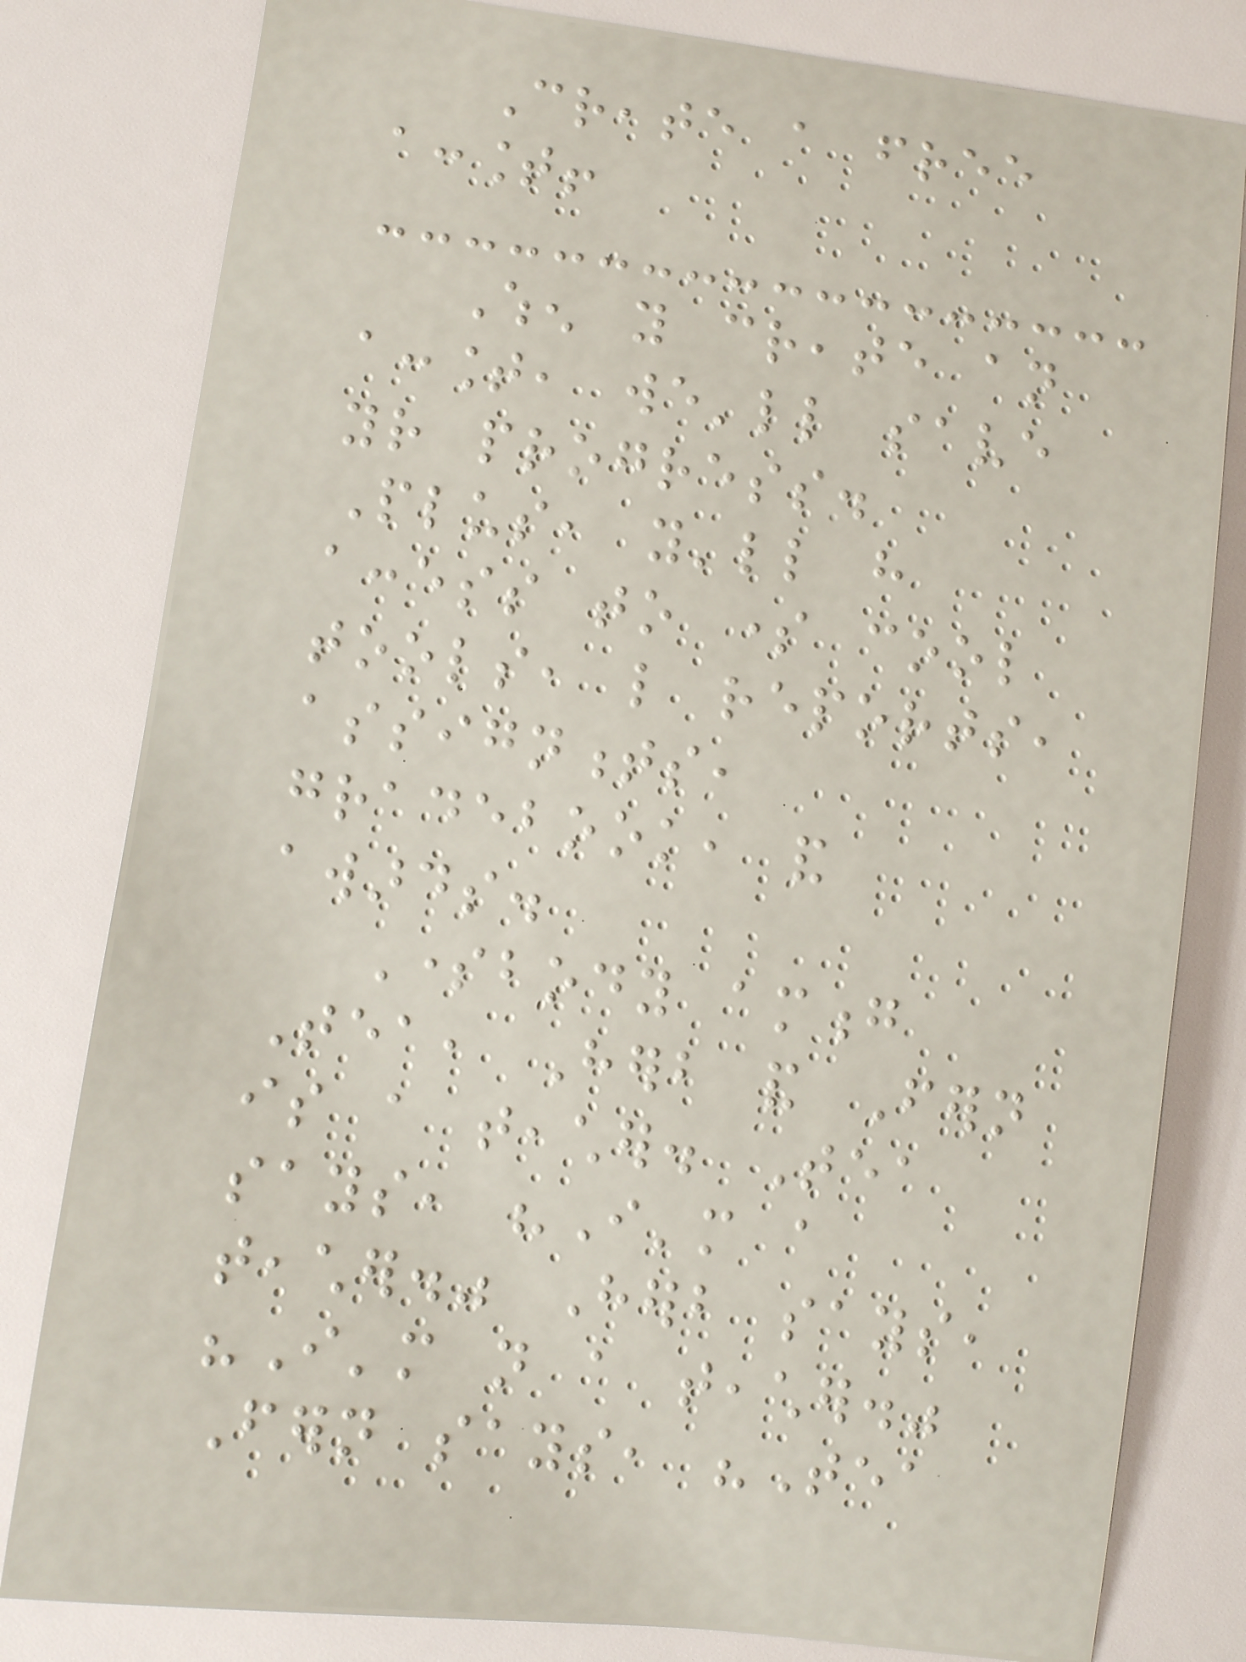Create a free
account!
When you create an
account, we'll save
your progress.
Plus, you'll have
access to some cool
tools, like reports,
assignments,
gradebook, and
awards.
Somebody among
Tea, Herb and Fern
is a teacher. Tea
says, "I'm a
teacher." Herb says,
"I'm not a teacher."
Fern says, "Tea
